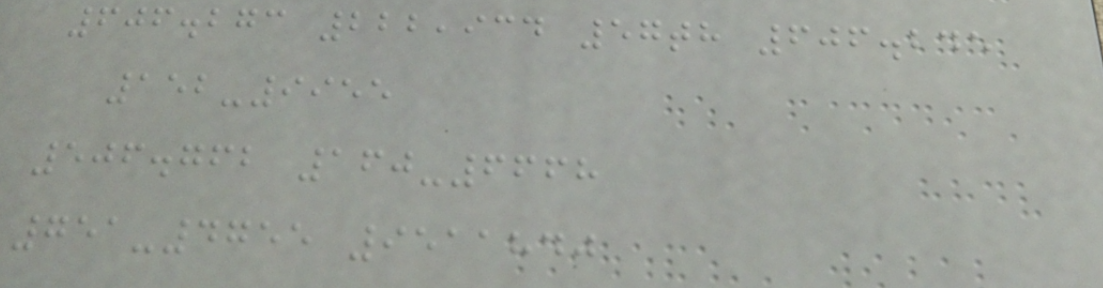606.273 222,934 57th 606.245
152-9955
506.762 160-6668
751-4755 9511840
